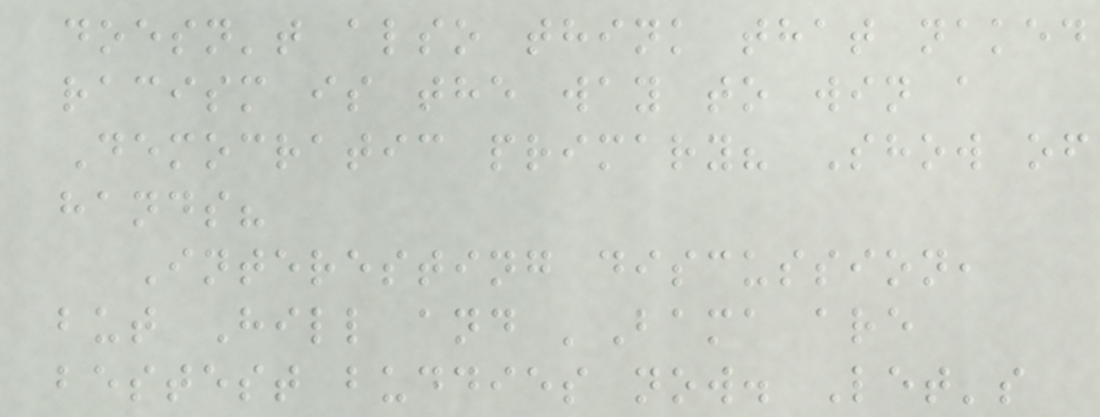doesn't also think that naked
racism is the way to win a
Democratic primary? Show of
hands?
Interesting discussion,
but Hill and 'Bama are
bestest buddies now. Let's
